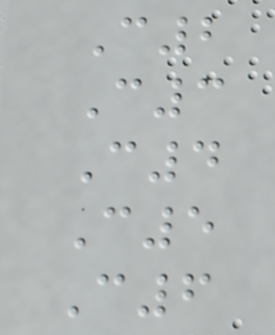C2
C3
C4
C5
C6
